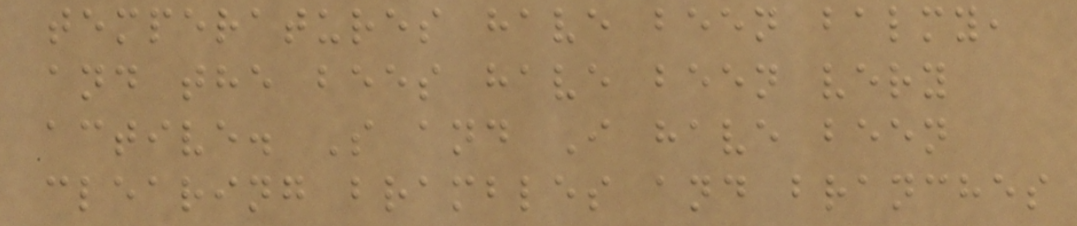temperatures have been balmy,
and the bees have been very
active. S and I have been
clearing brambles and branches
